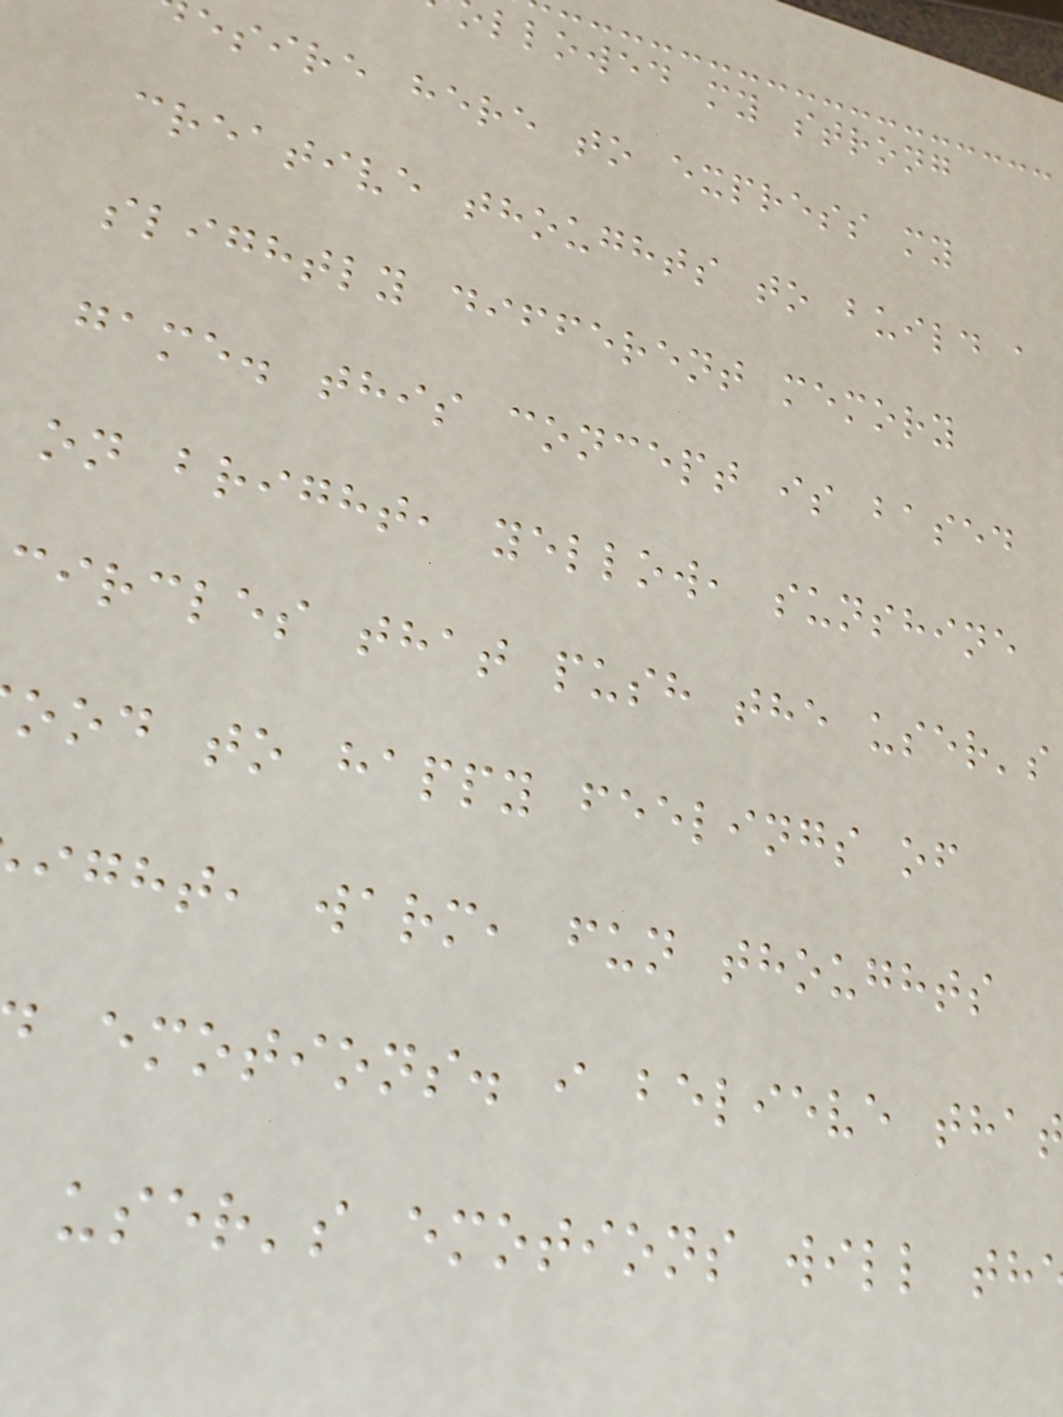llowed my strong
esire here to express my
creative thoughts to build a
slightly different memory
game. this concept is based
on bright, yellow, sunshine
circles that push the user's
ood to happy feelings of
ight, warm, fun thoughts
emotions. i believe
user's emotions will
